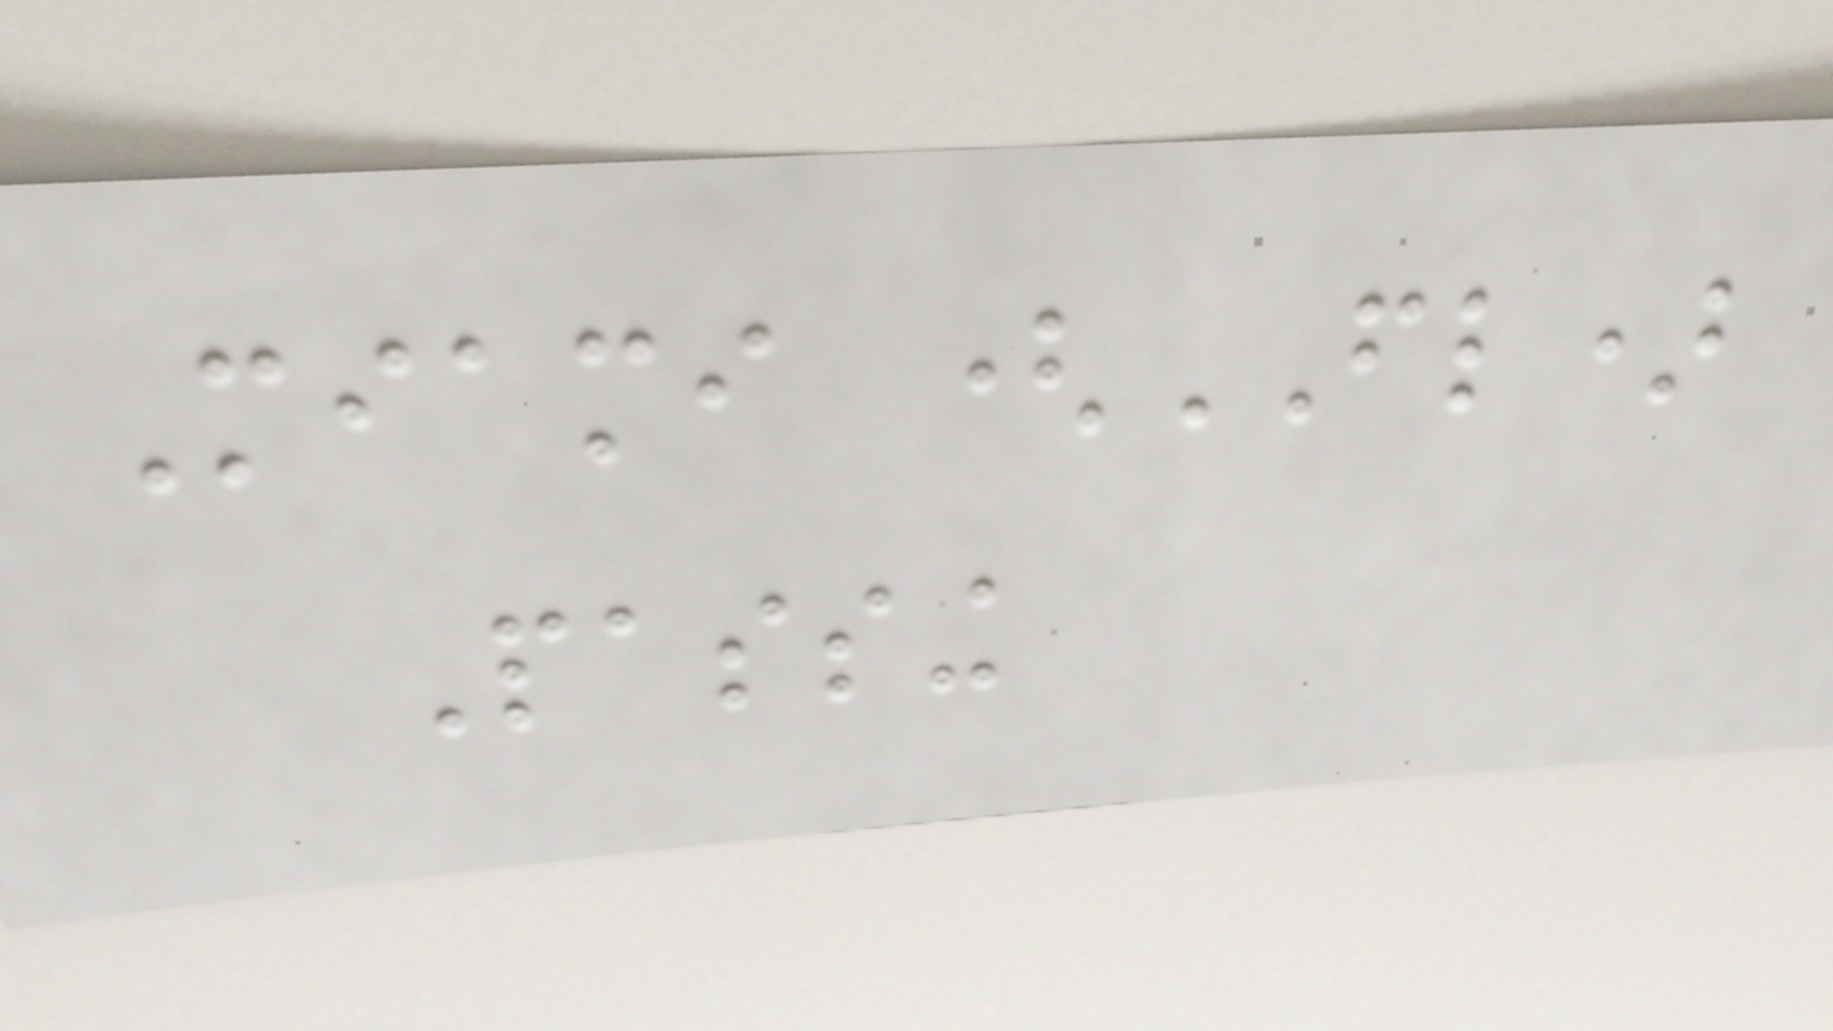Miami (FL)
Passing
